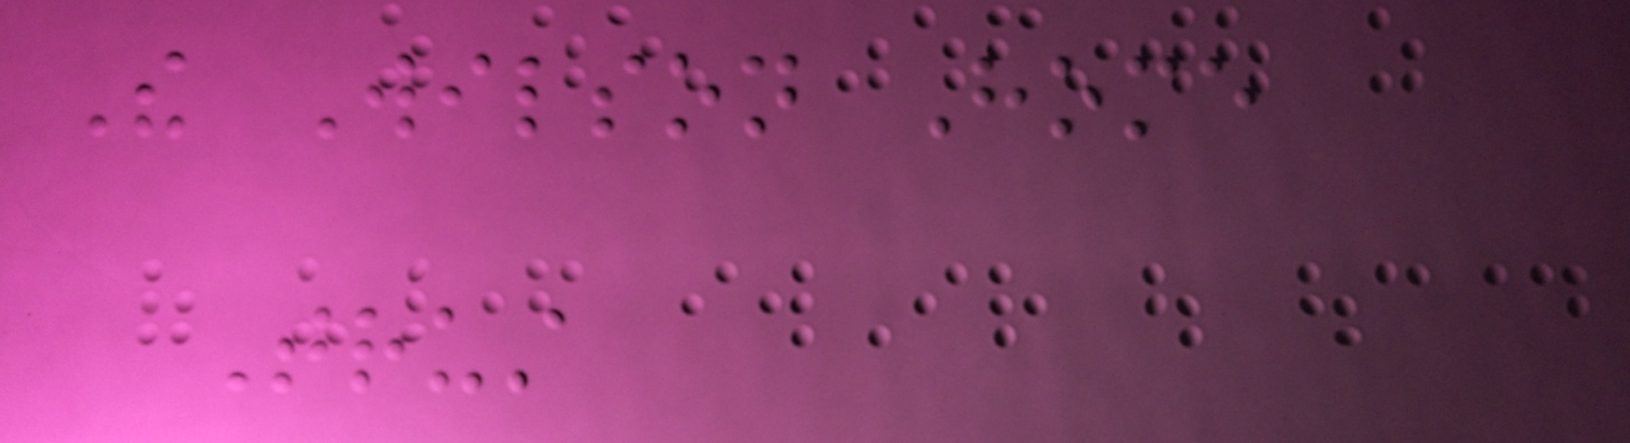The Wilson Home
Trust
